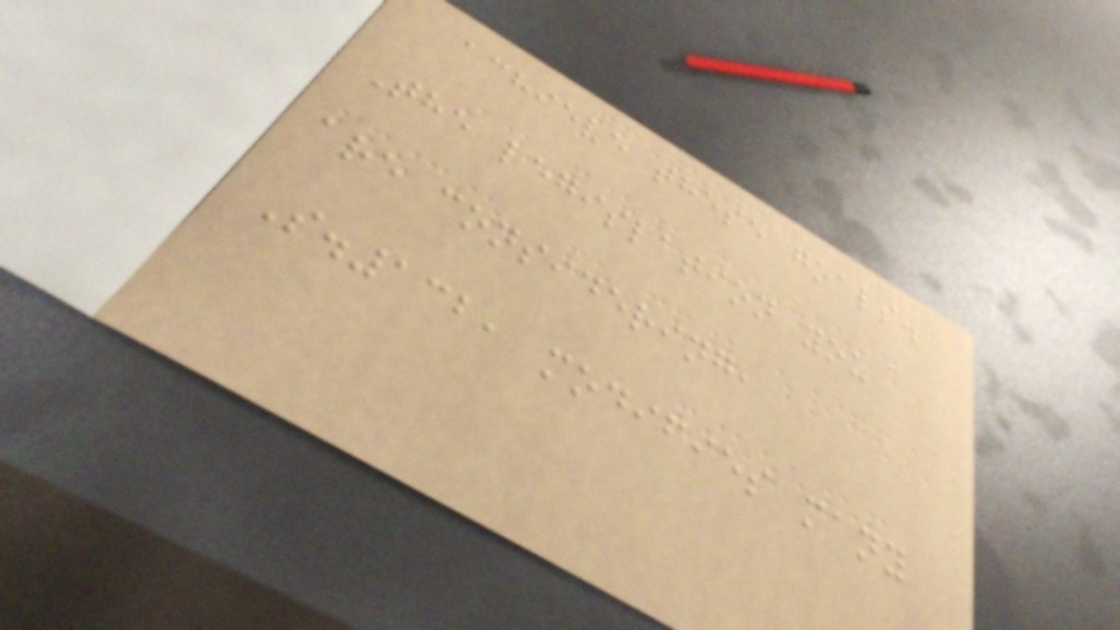achieve these goals.
The legislation you
are considering,
S.132, modifies many
